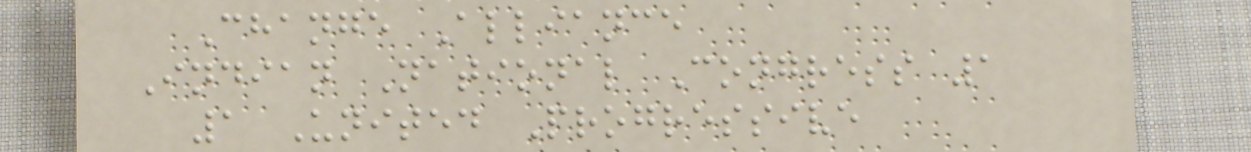Change Alliance
Indian National Congress 1
1 United Progressive
